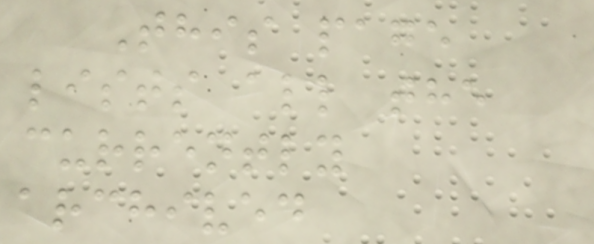This page
lists all the
currently
archived
